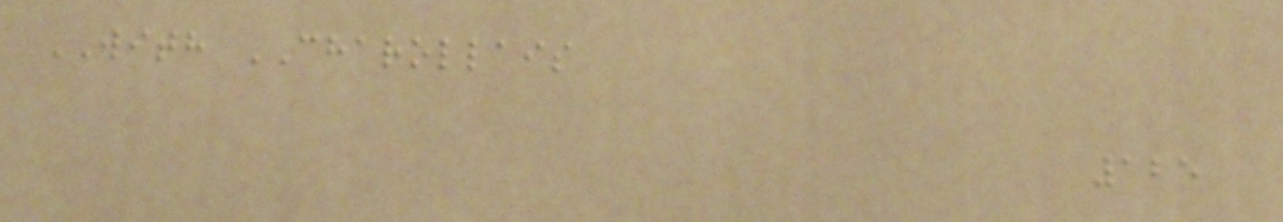WITH CHAROLLAIS
125
